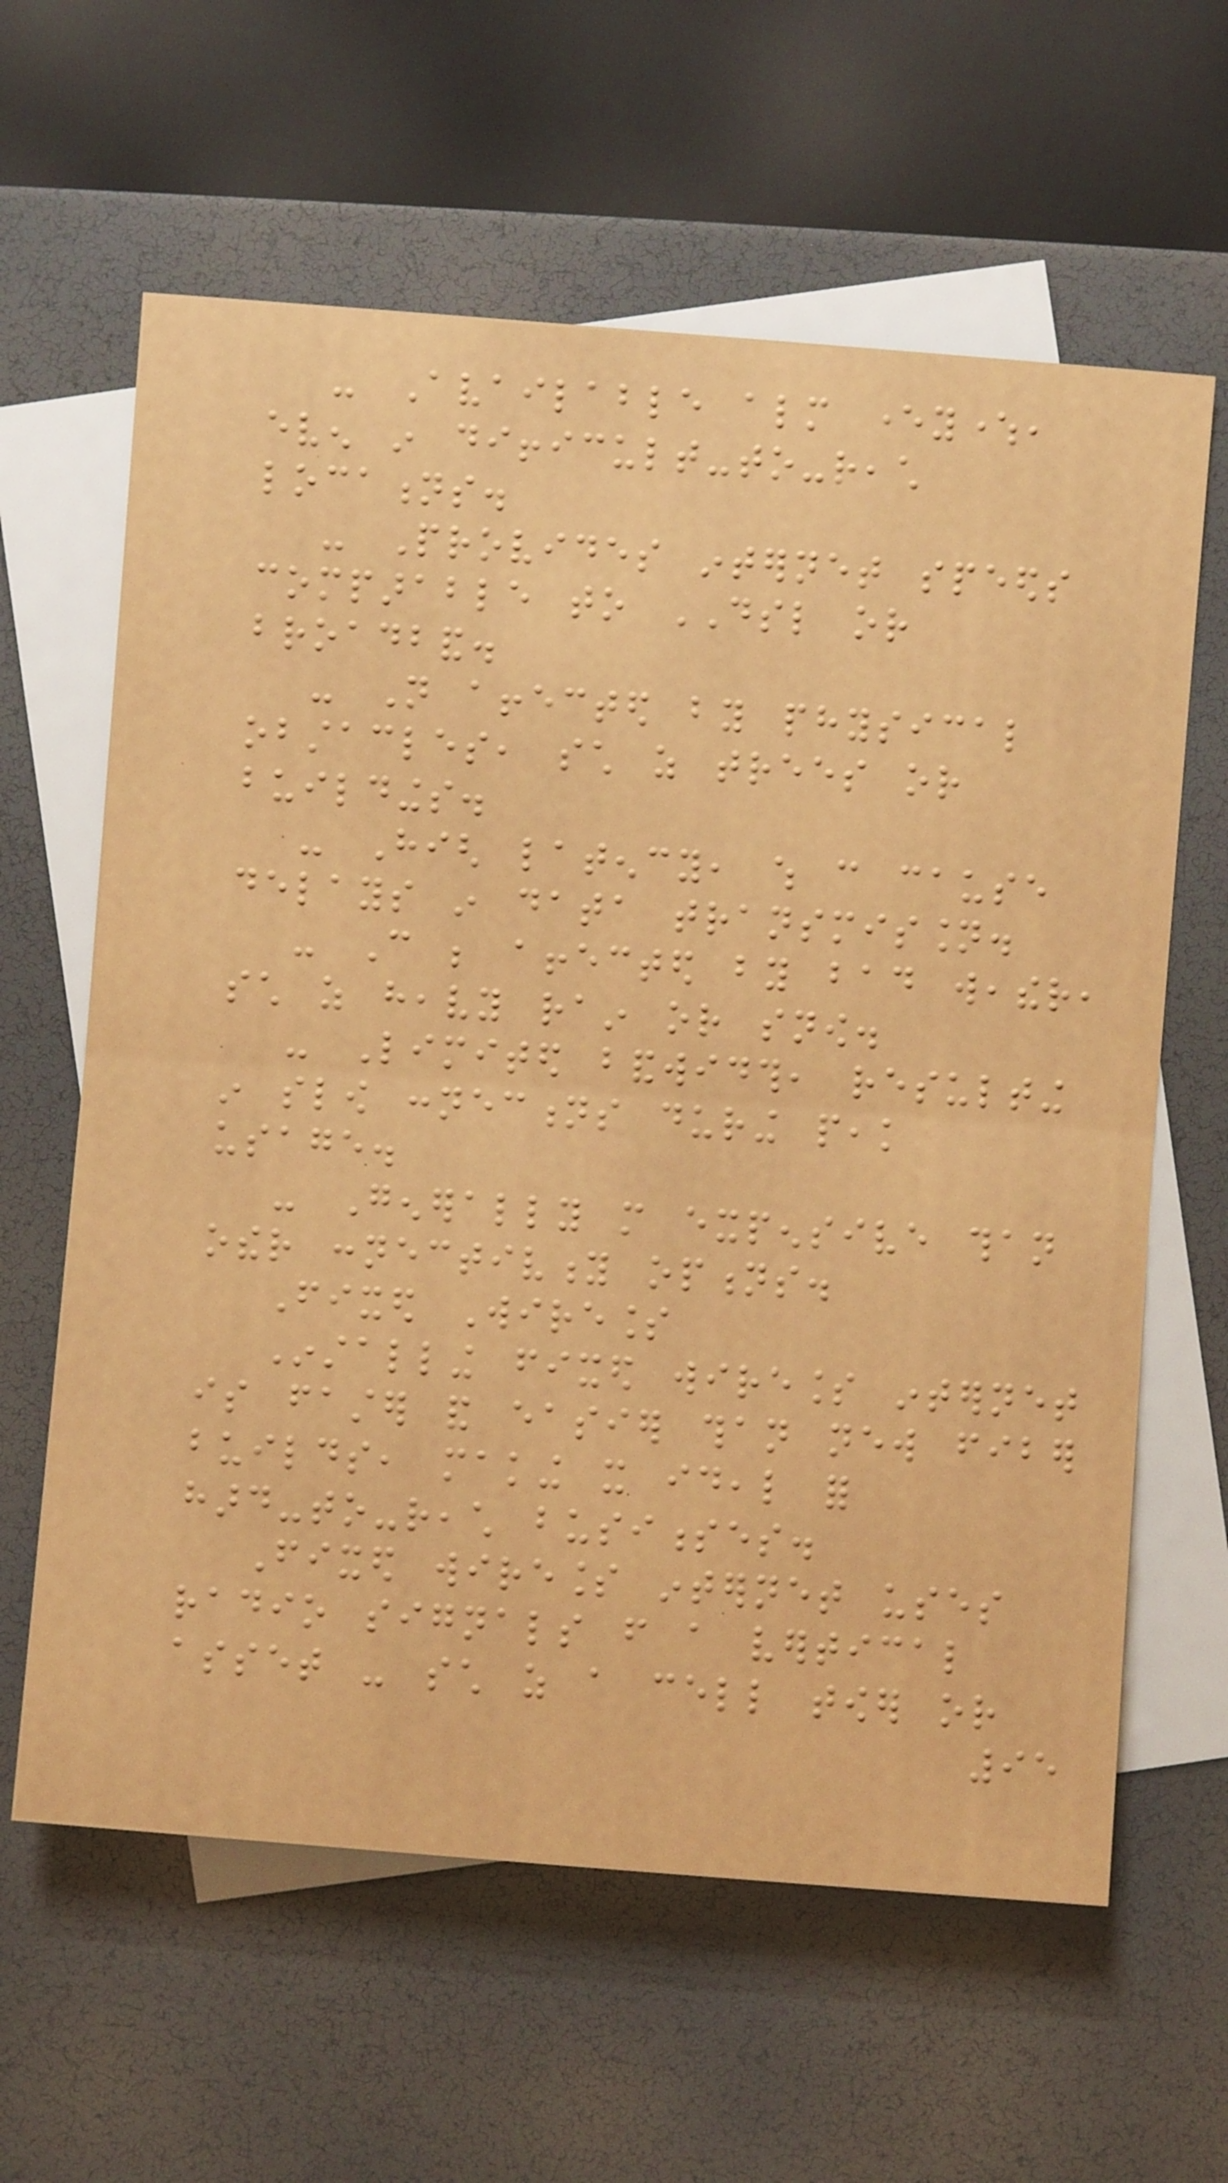- Available almost everywhere,
even in difficult-to-reach
locations.
- Provides internet speeds
comparable to DSL or
broadband.
- Not affected by physical
obstacles, such as trees or
buildings.
- High latency, which can cause
delays in data transmission.
- Can be affected by bad weather,
such as heavy rain or snow.
- Limited bandwidth, resulting
in slow connections during peak
usage.
- Generally more expensive than
other connectivity options.
Fixed Wireless
Installing fixed wireless internet
is faster and easier than new fiber
builds, making it ideal for
hard-to-reach businesses.
Fixed wireless internet uses
radio signals from a vertical
asset - such as a cell tower or
95
